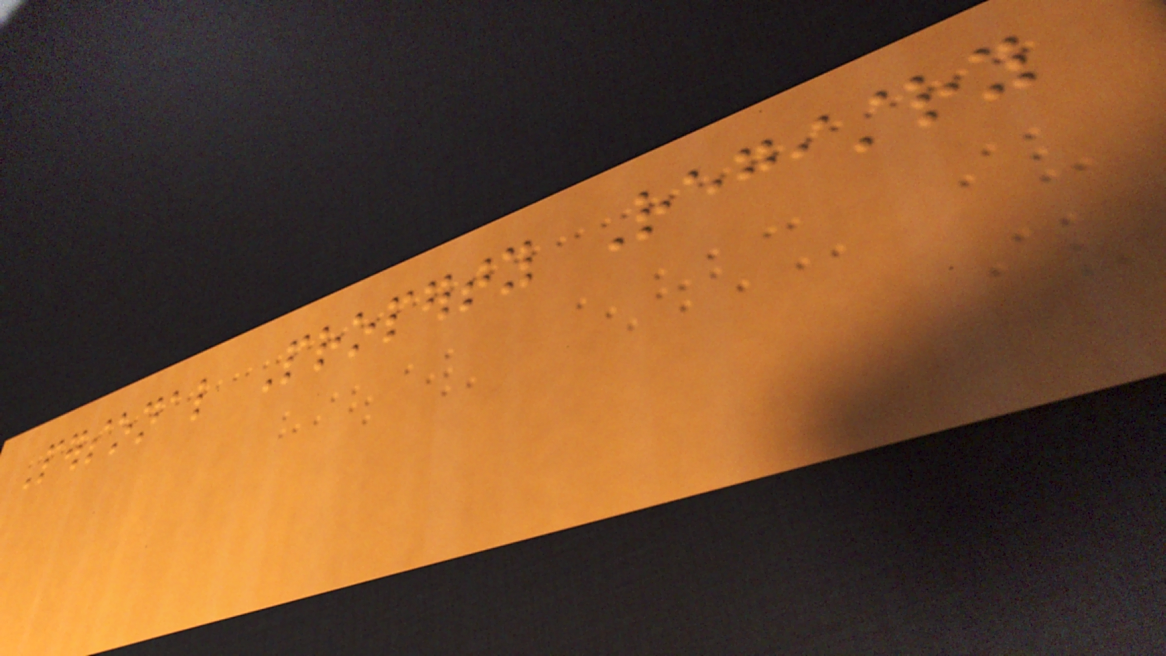Personal Property Registry
